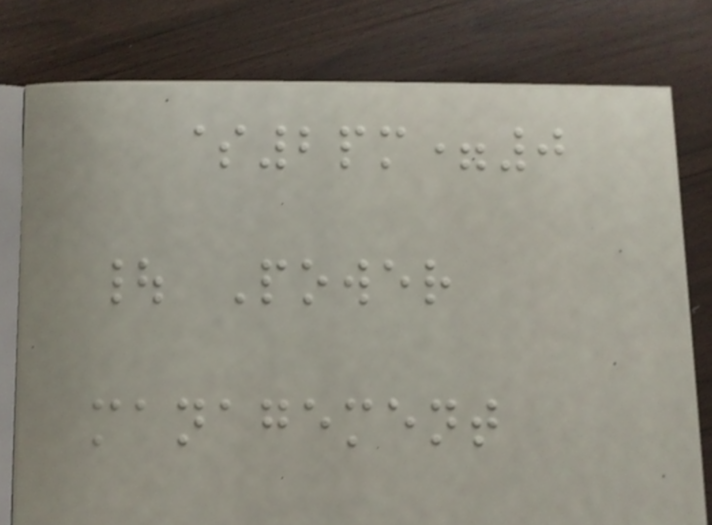$2pm=0
| Power
management
